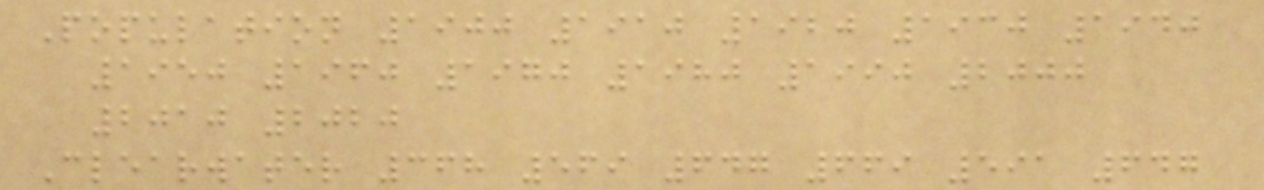Population 1900 1910 1920 1930 1940
1950 1960 1970 1980 1990 2000
2010 2020
Clearwater 368 569 647 669 591 647
